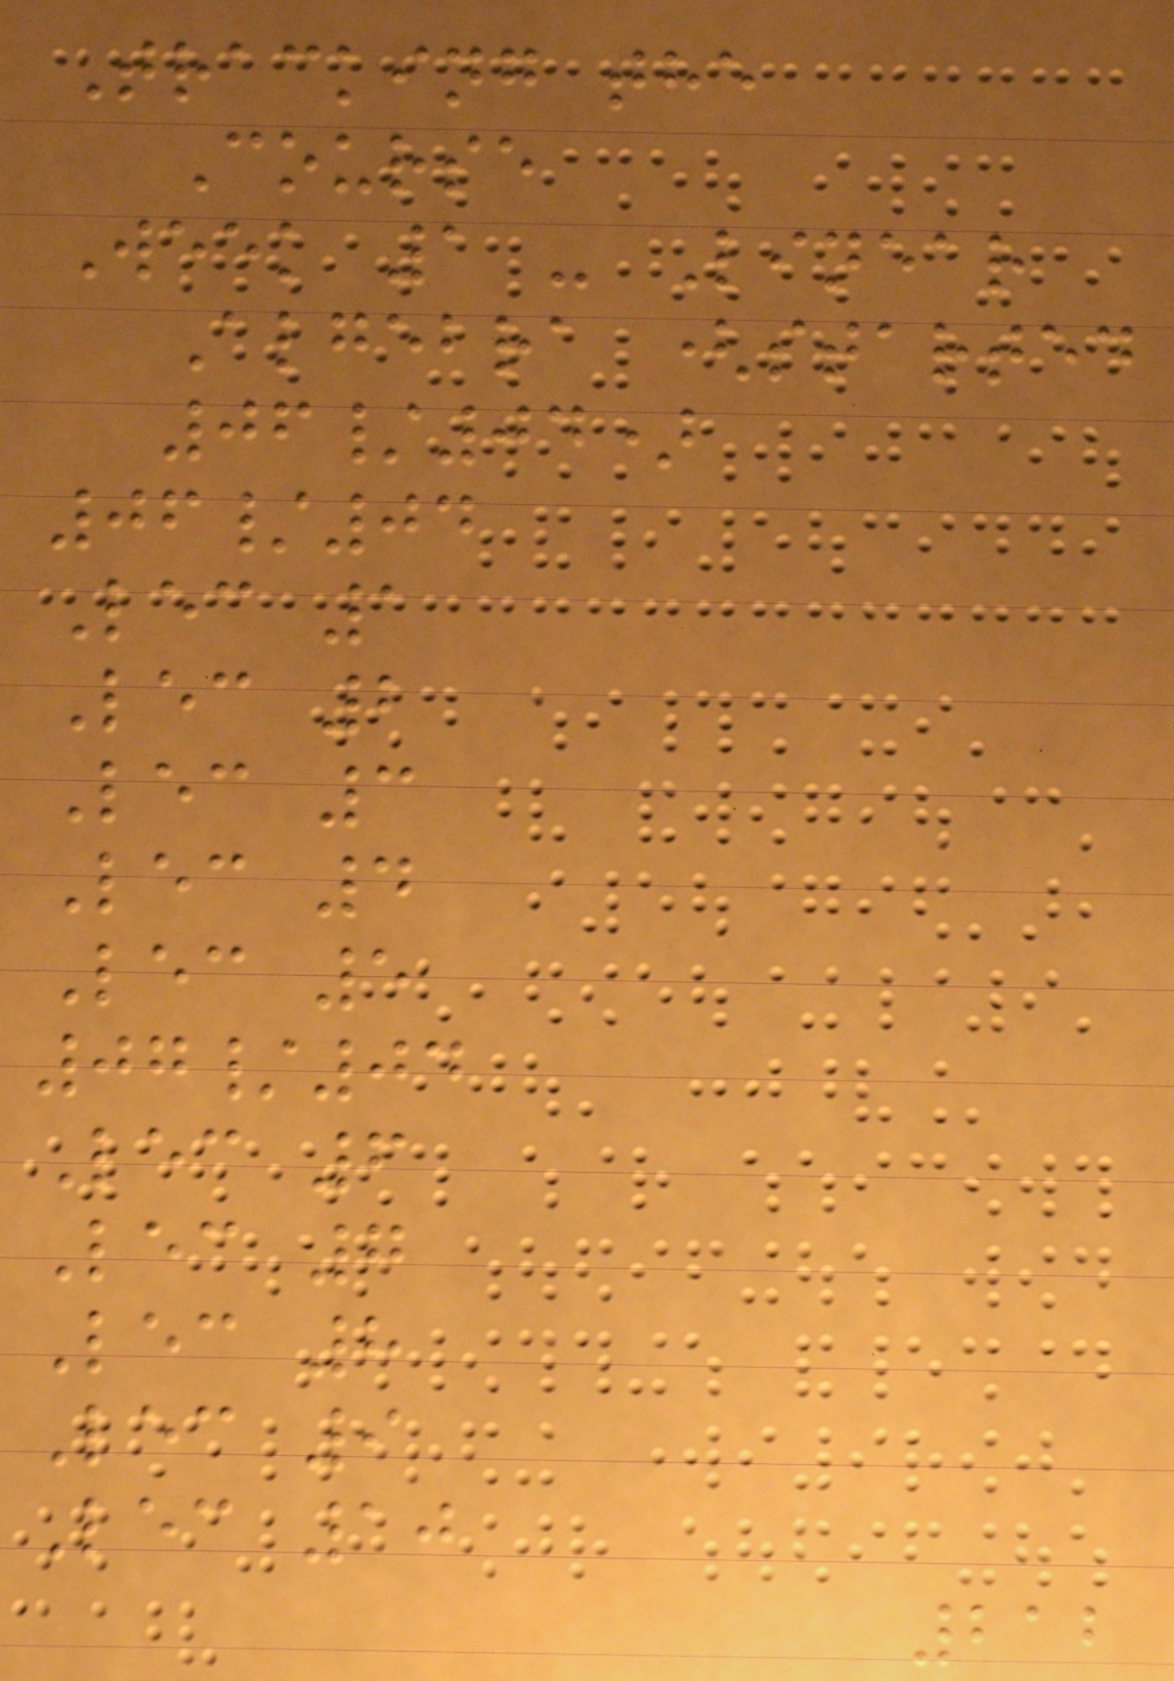Tracking the
Course
Week 1 - Linear
Algebra (started
06/04)
06/04
Lec 1
Lec 2
Lec 3
Lec 4
Lec 5
07/04
Lec 6
Lec 7
Lec 8
Lec 9
Lec 10
212
